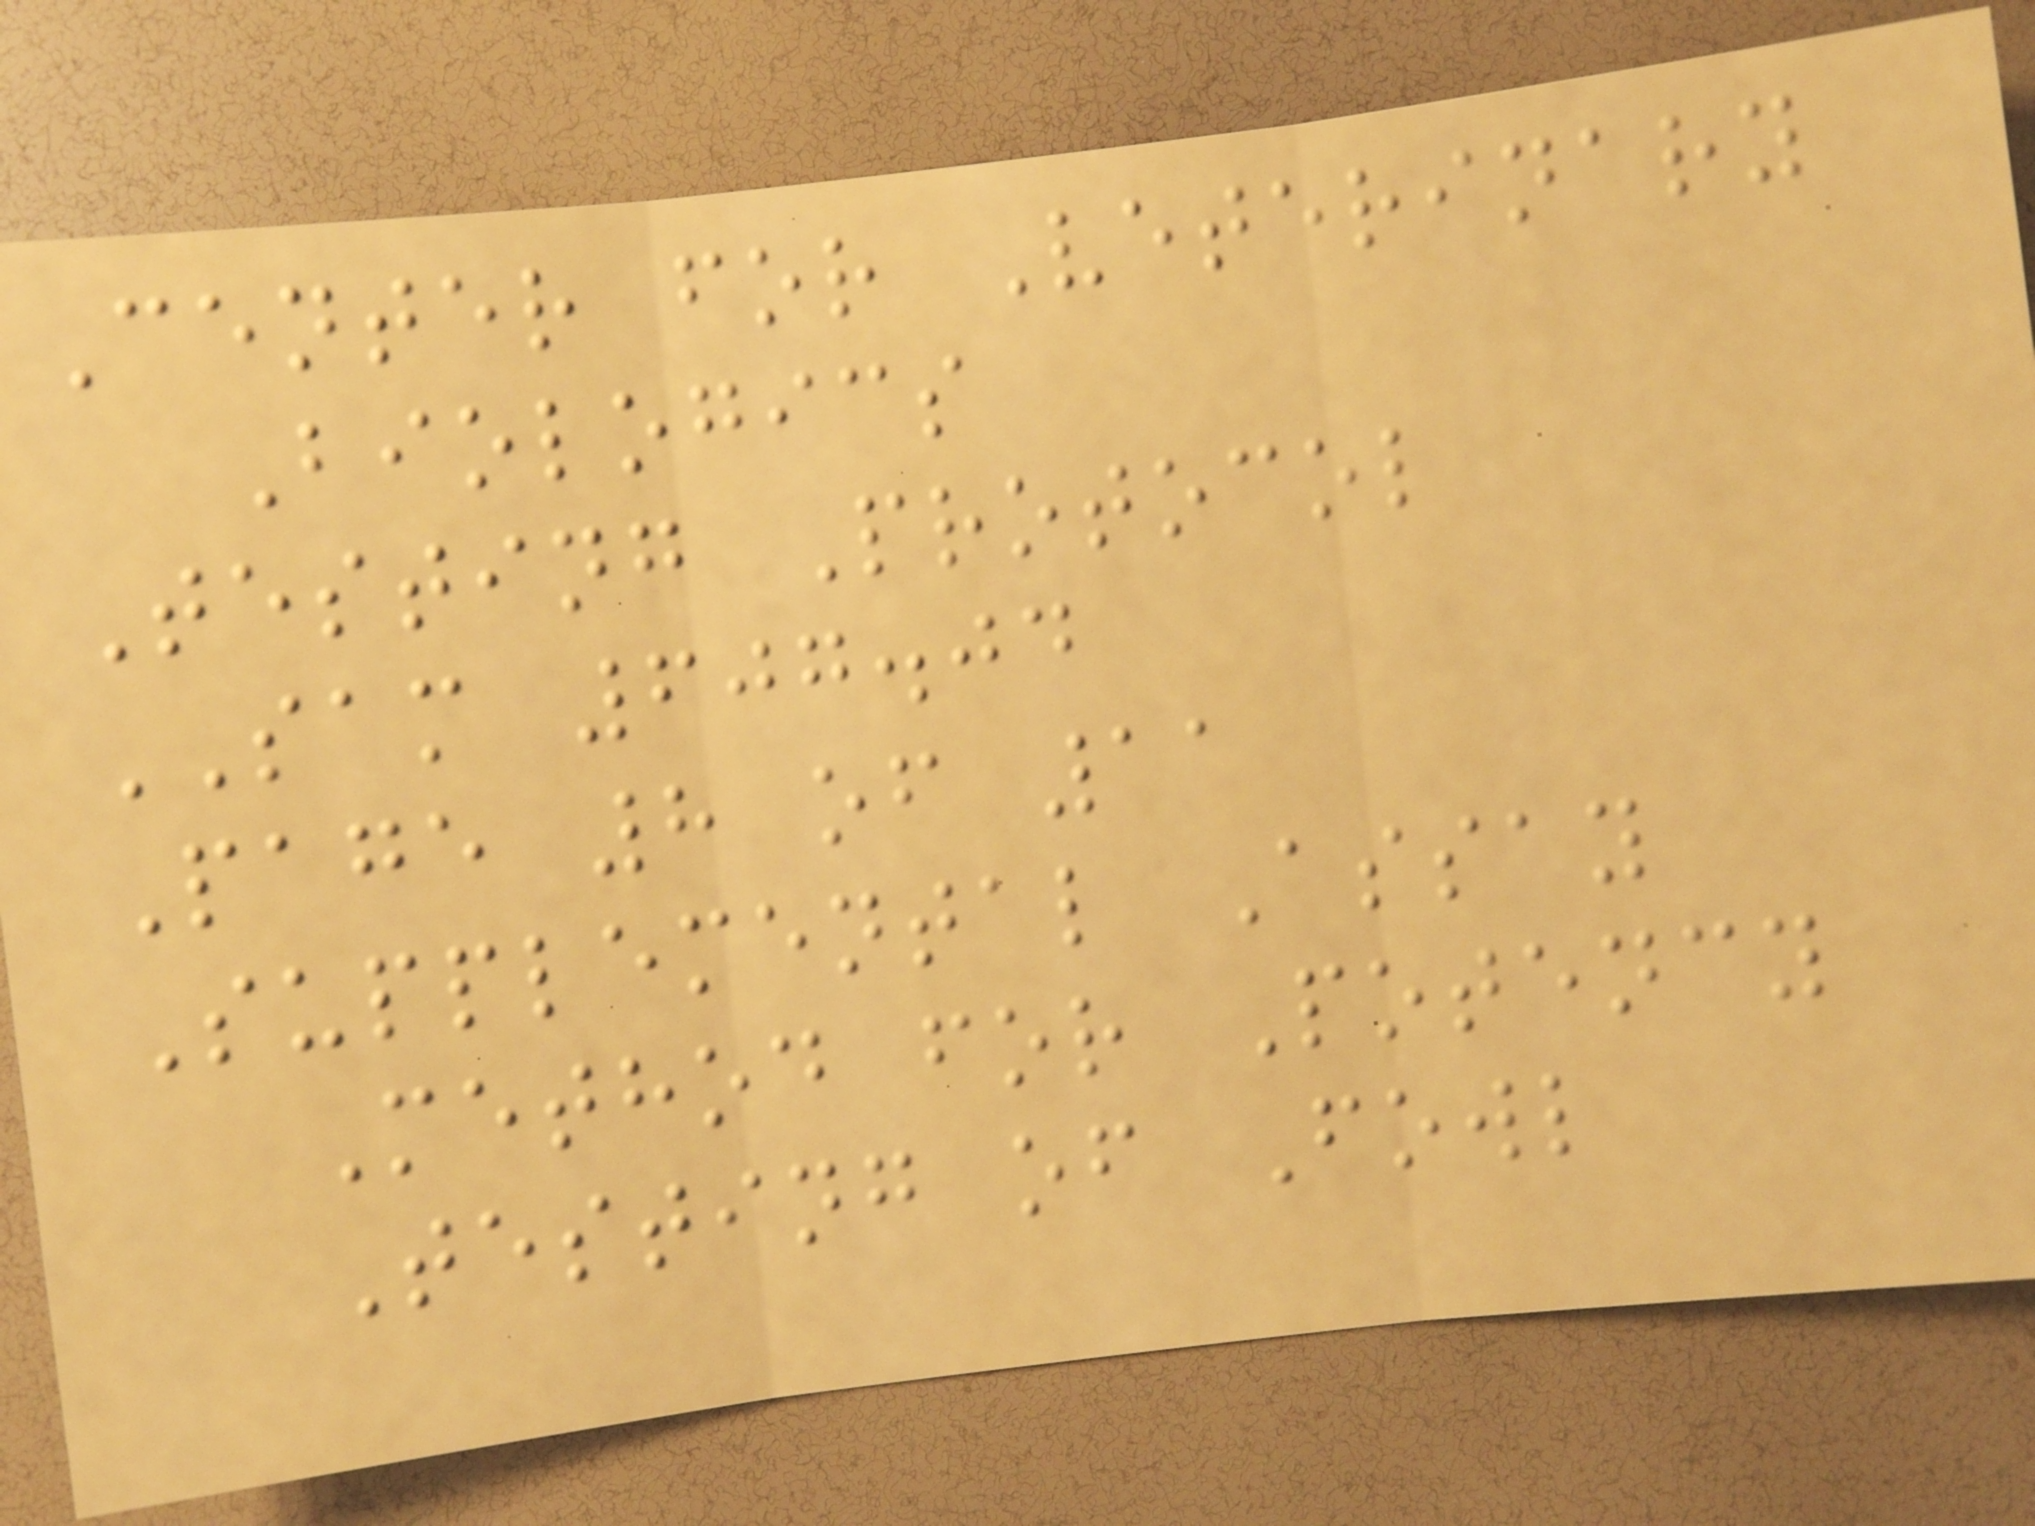Center for Veterinary
Biologics
Testing Protocol
SAM 607.04
Page 8 of 11
Supplemental Assay
Method for Potency
Testing of Fowl
